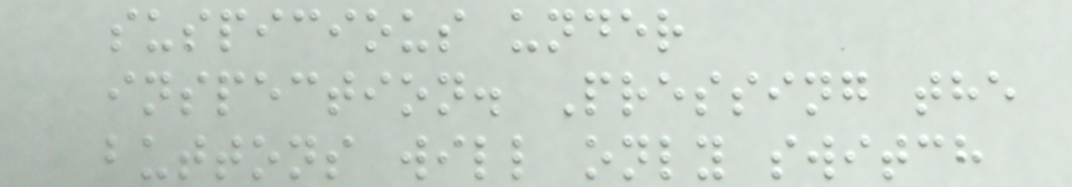suspicious under
inspection. Pressing the
buttons will only switch
